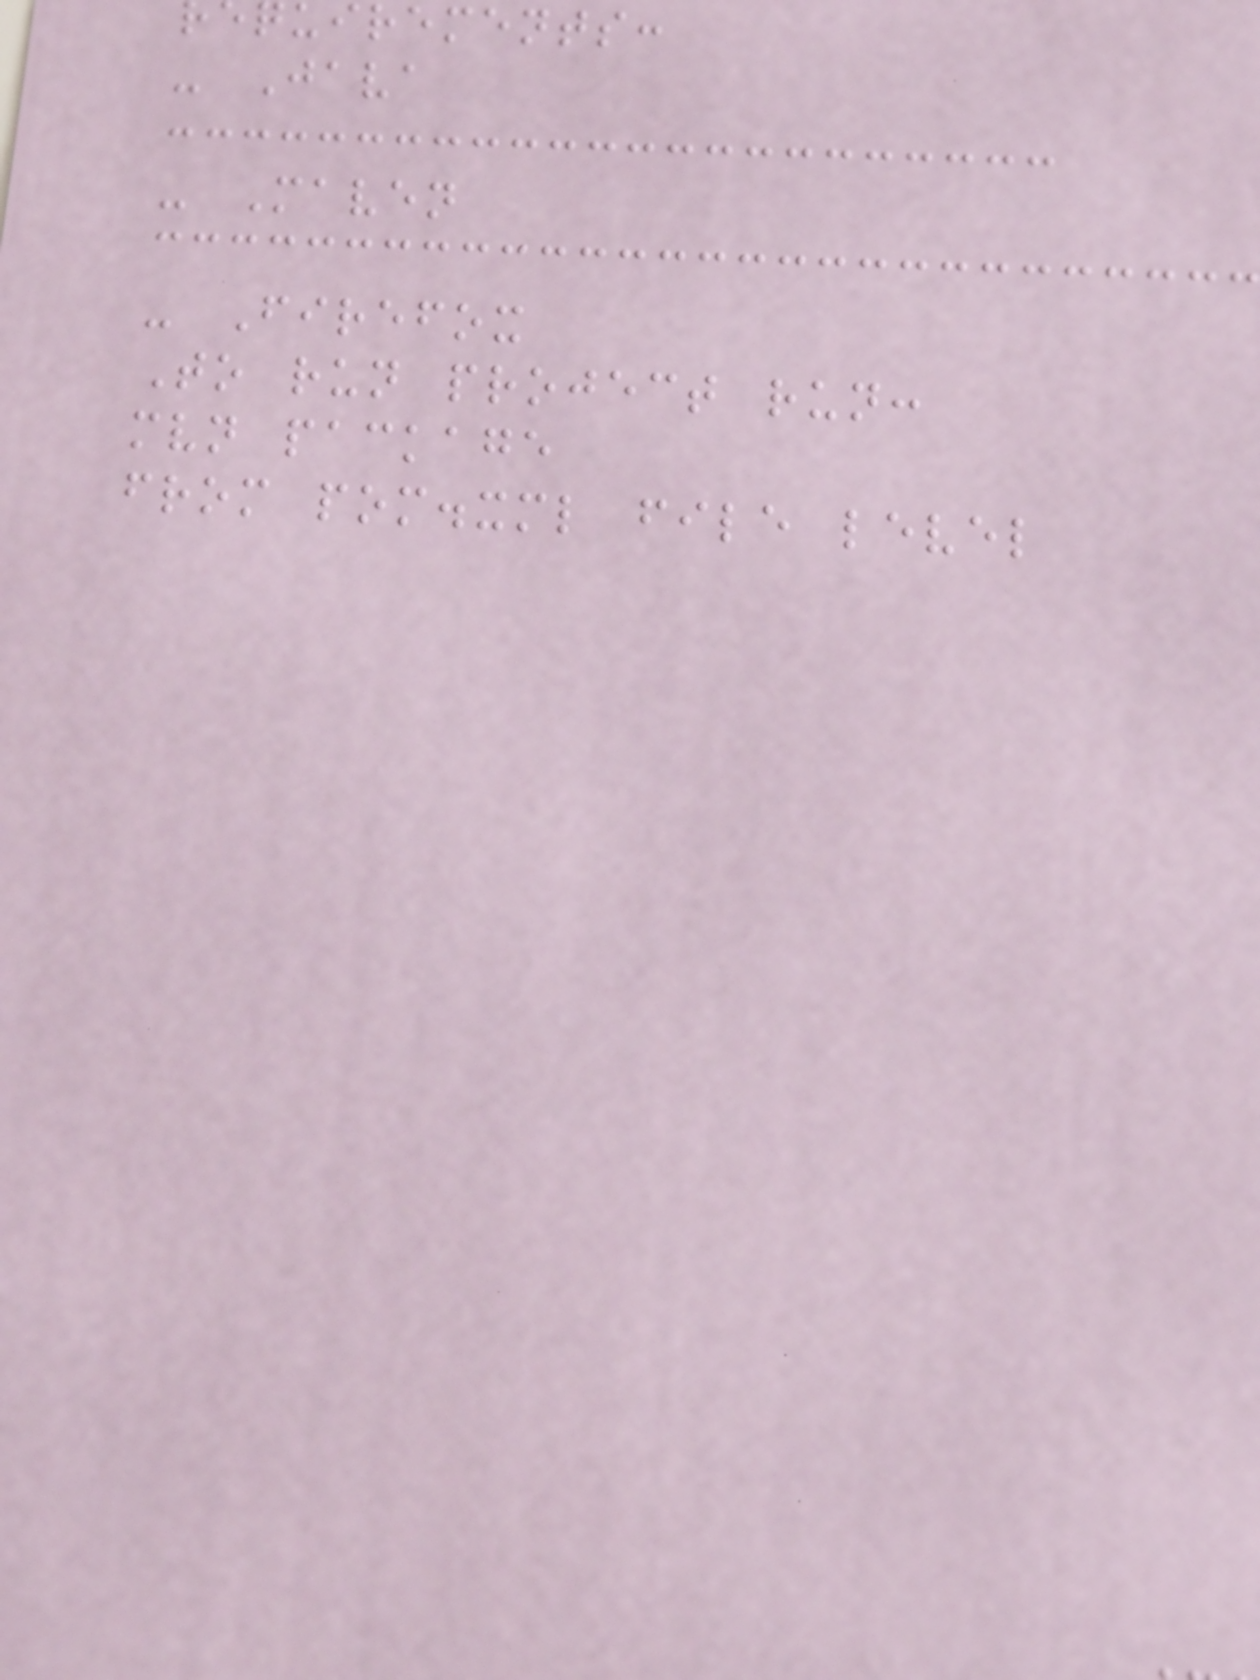uirements:
- Java
- Maven
- Firefox
To run project run:
mvn package
from pom.xml file level
